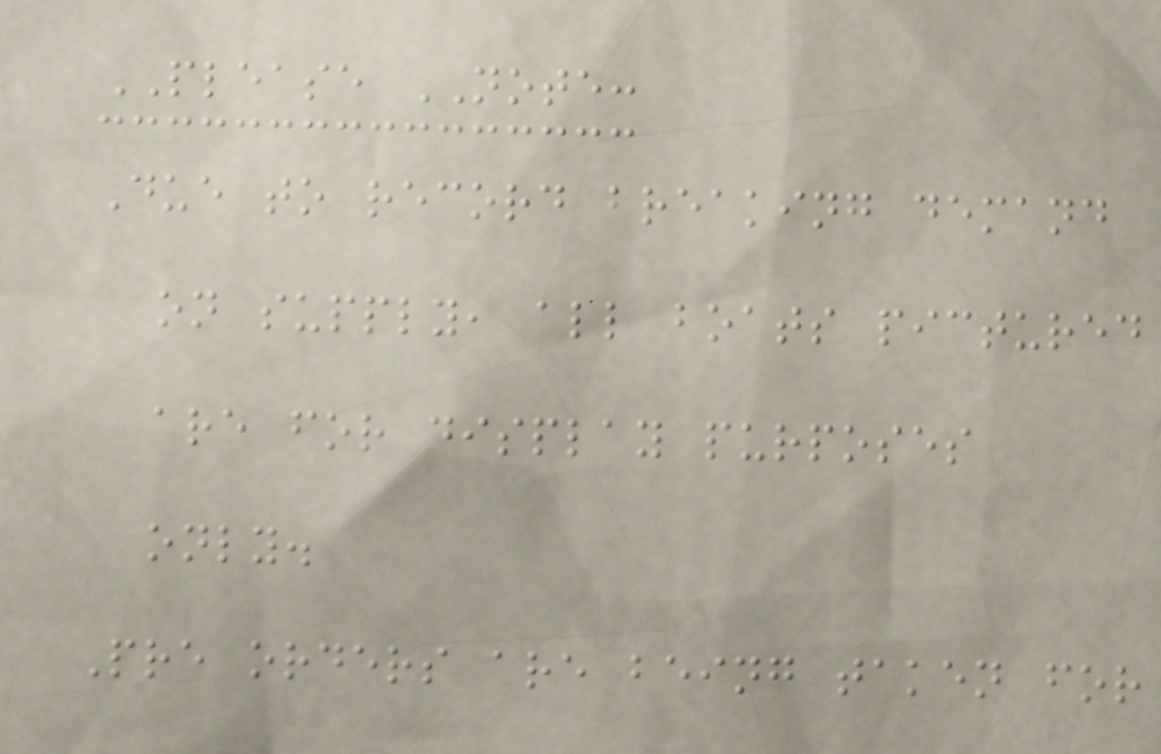PLEASE NOTE:
Due to record breaking demand
on supply, all boats pictured
are for display purposes
only.
Pre orders are being taken for
